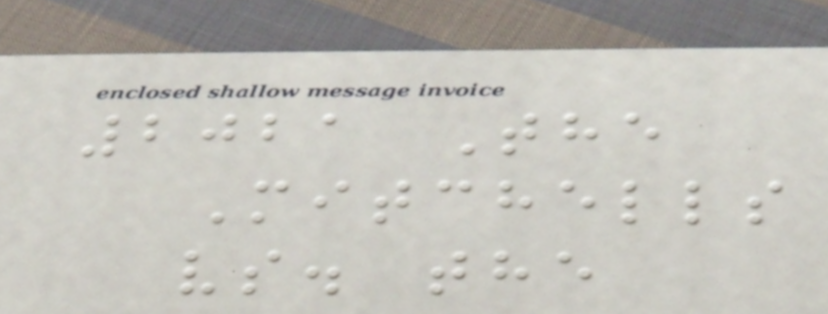2021 The
Mitchells
vs. the
